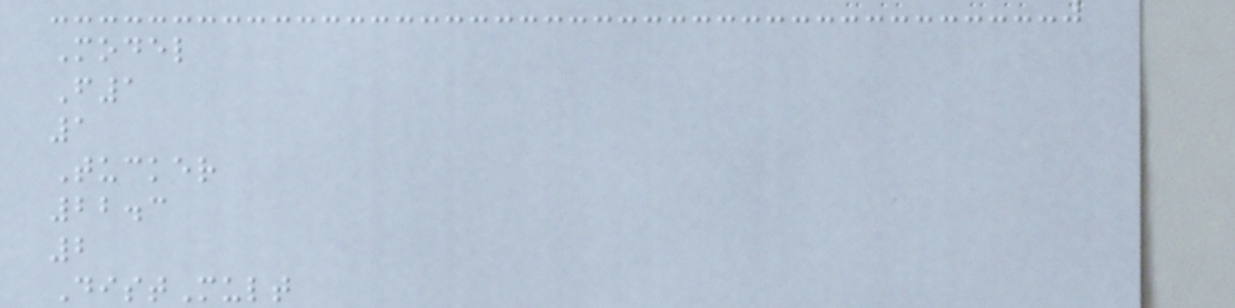Model
F1
1
Tucker
22.3
2
DistMult
